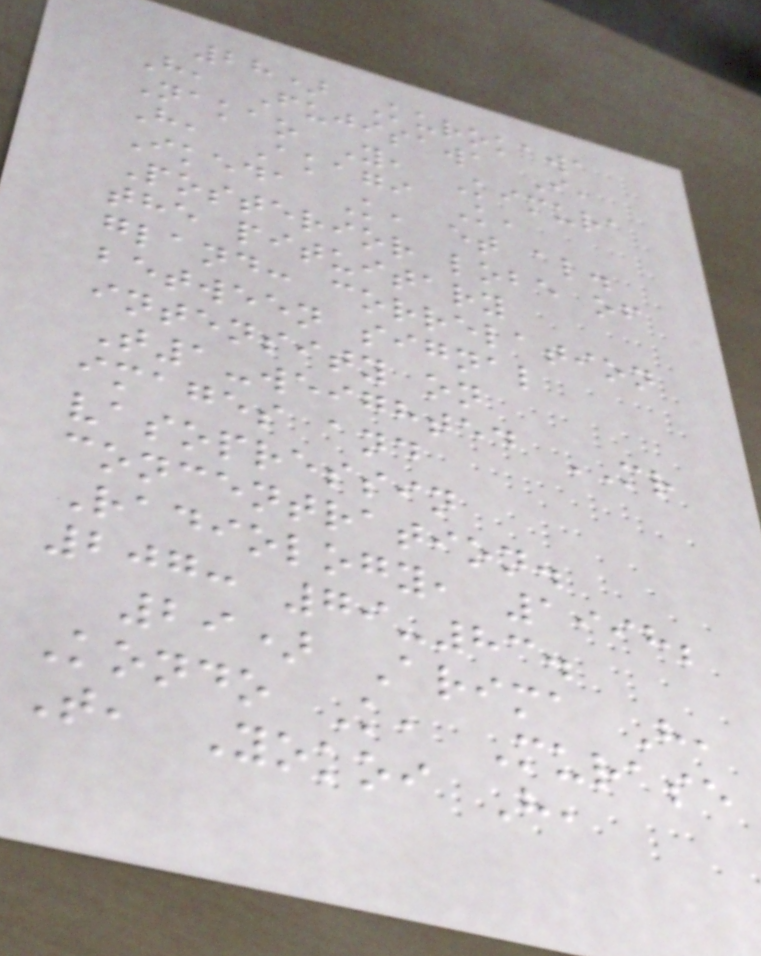28) Kurokawa
H, Fujisawa I,
Nakao Y, Kimura
H, Akagi K,
Ikeda K, et al.
Posterior lobe of
the pituitary
gland: correlation
between signal
intensity on
T1-weighted MR
images and
vasopressin
concentration.
Radiology, 1998;
207: 79-83.
29) Arima H,
Kondo K, Murase
T, Yokoi H,
